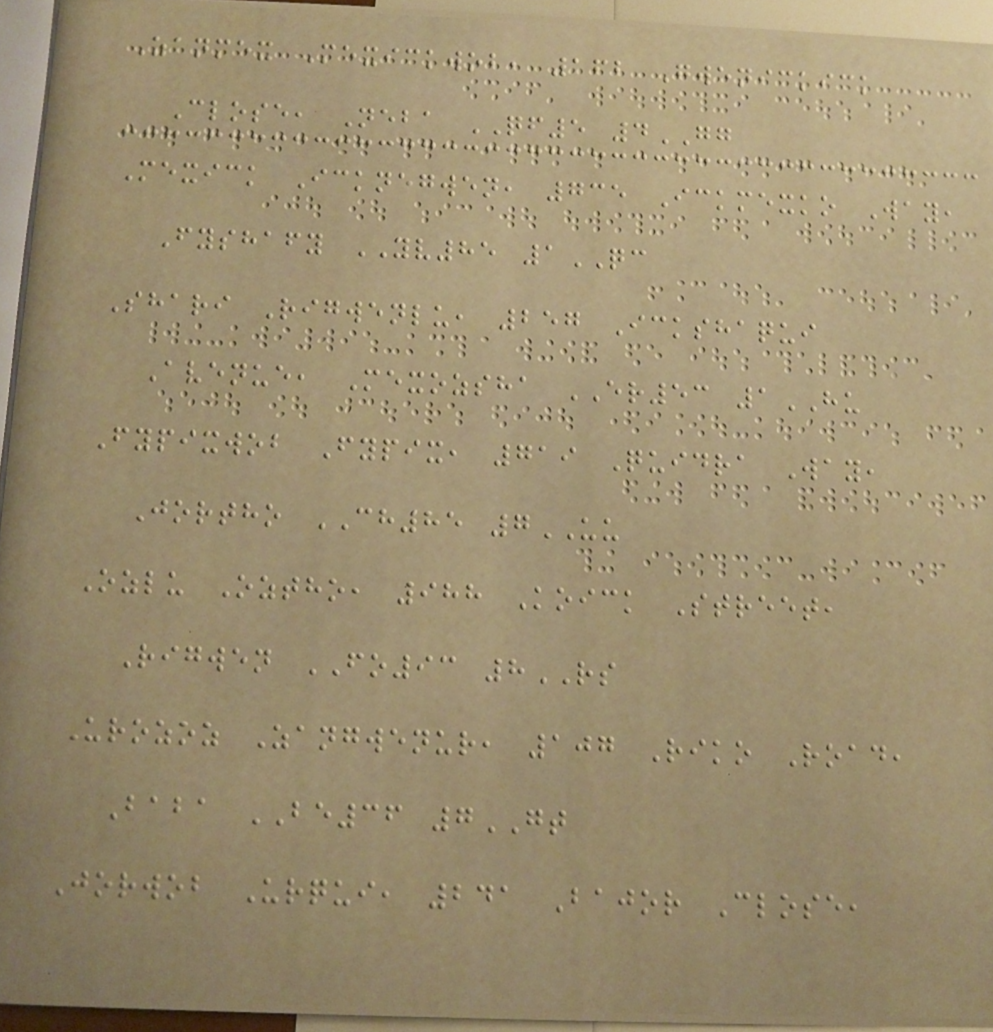Zanmex Mexickwob, 162 Gwenickick
Close, Neba QF5 4GG
Mexick Icknegwen, 735 Ickmexko Way,
Fyshafy YV85 1QC
Shari Rigwenlu, 257 Ickshaqui
Avenue, Mexozsha ER53 1HU
Fypixwob Fypix, 719 Quidra Way,
Jortho CH85 7UU
Ozlu Oztho, 988 Koick Street,
Rigwen FO93 8RS
Urozoz Zangwenur, 107 Riko Road,
Baba BE36 7GT
Jorwob Urqui, 241 Bajor Close,
